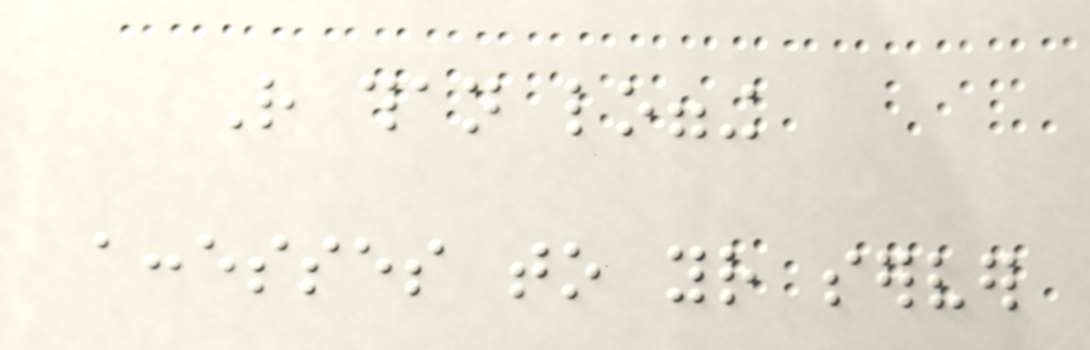Rather than logging
accesses to your server
